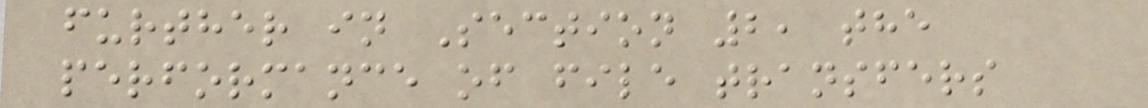further in Section 2, the
performance of file transfers
